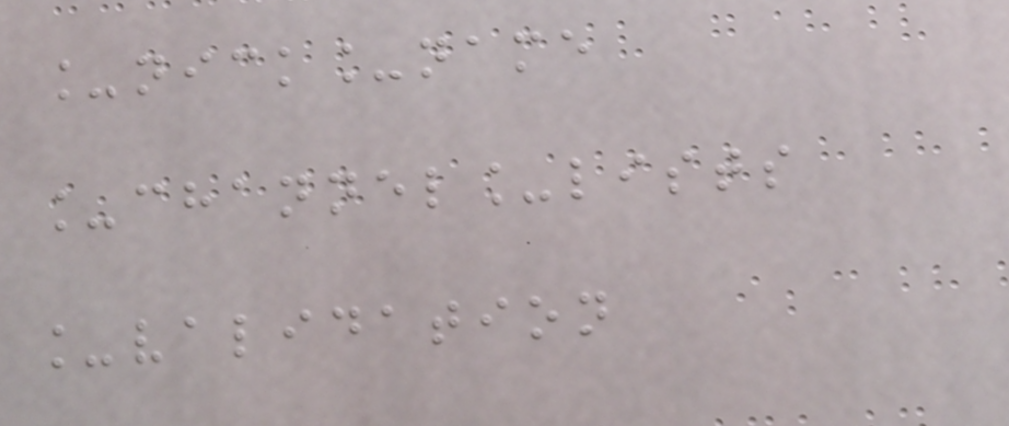_nick_name
_channel_lists
_validation
